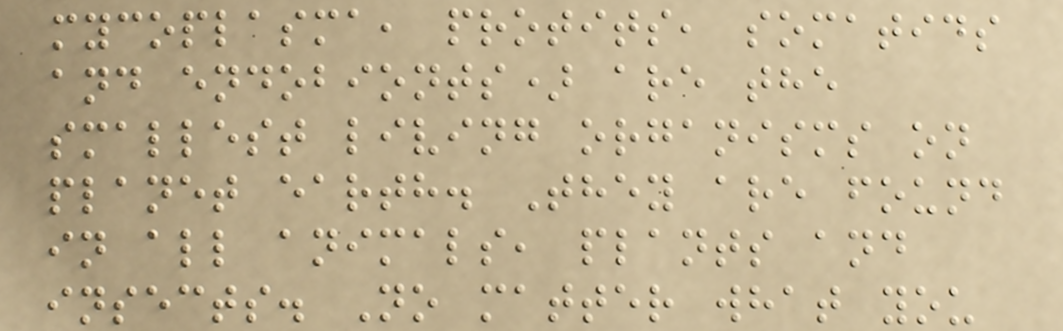mycoplasma, protits, somatids
and endobionts) are the
smallest living organisms on
planet earth. They are found
in all animals, plants and
insects. No matter what you
